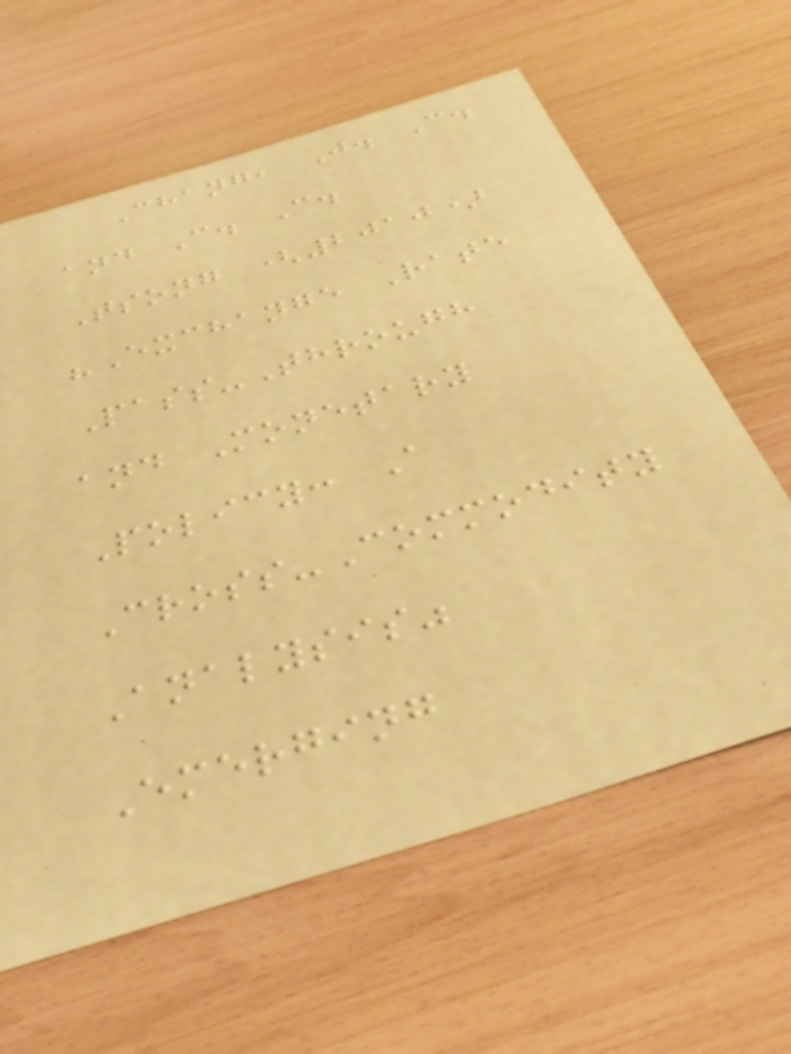Chang, J. C.
and C. C.
Tsong (2010)
"Exchange Rate
Pass-Through
and Monetary
Policy: A
Cross-Commodity
Analysis"
Emerging
